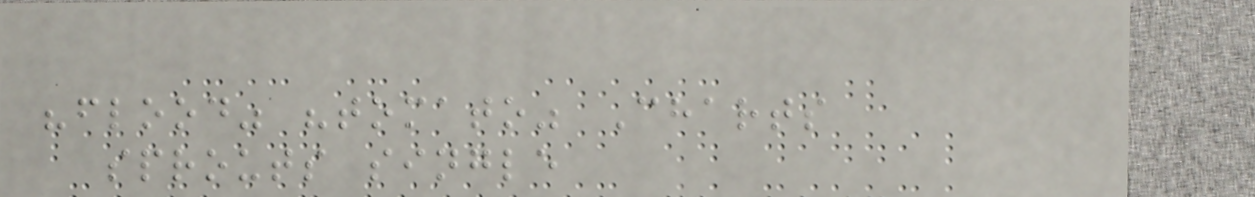"flood" "tomato" Charts
sprouts single
